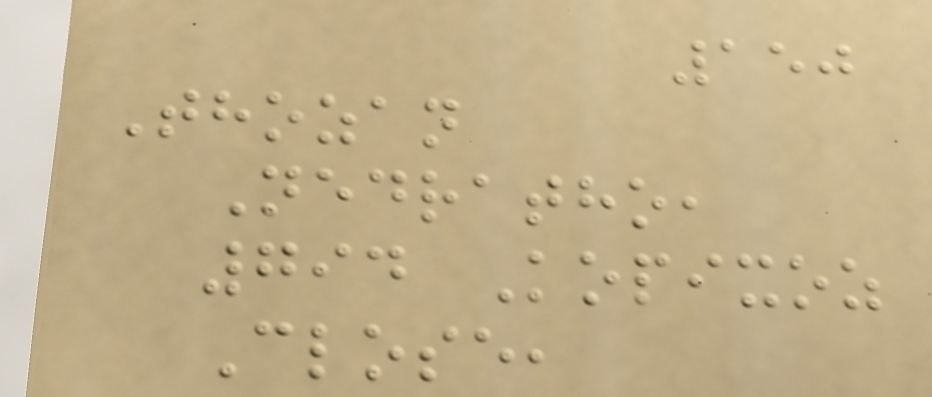150
Thozan
Nedratho,
794 Kopixoz
Close,
